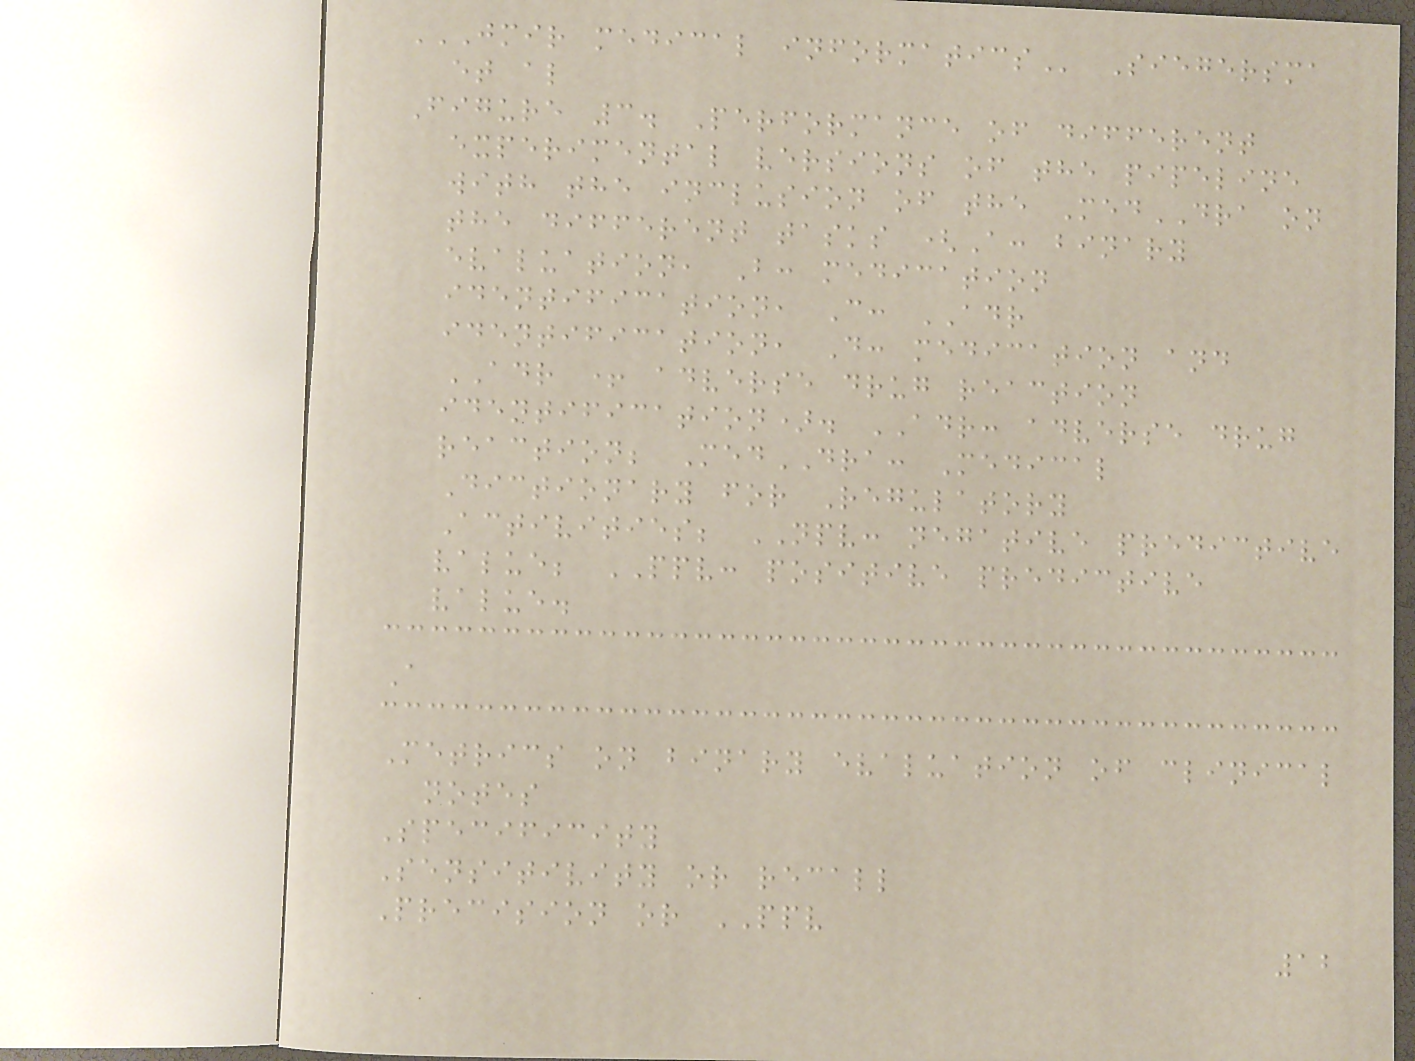JMIR MEDICAL INFORMATICS Siegersma
et al
Figure 3. Performance of different
experimental versions of the pipeline
with the inclusion of the MedDRA on
the different tasks (A: binary
evaluation, B: medication
identification, C: ADR
identification, D: medication and
ADR + adverse drug reaction
identification). ADR: adverse drug
reaction; MedDRA: Medical
Dictionary for Regulatory
Activities; NPV: negative predictive
value; PPV: positive predictive
value.
A
Metrics on binary evaluation of clinical
notes
Specificity
Sensitivity or recall
Precision or PPV
12
